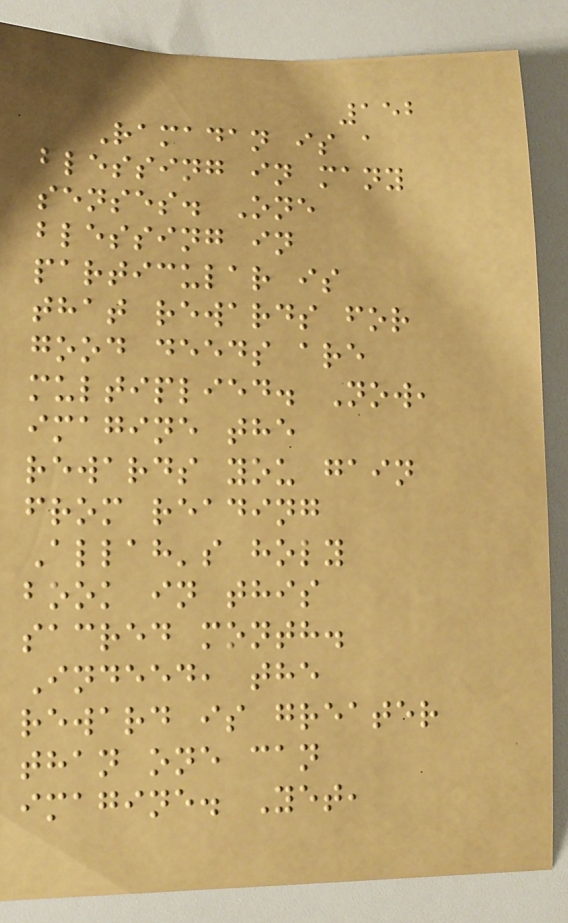152
Ramadan is a
blessing in many
senses. One
blessing in
particular is
that rewards for
good deeds are
multiplied. Now,
imagine the
rewards you gain
from reading
Allah's holy
book in this
sacred month.
Indeed, the
reward is greater
than one can
imagine. Yet,
